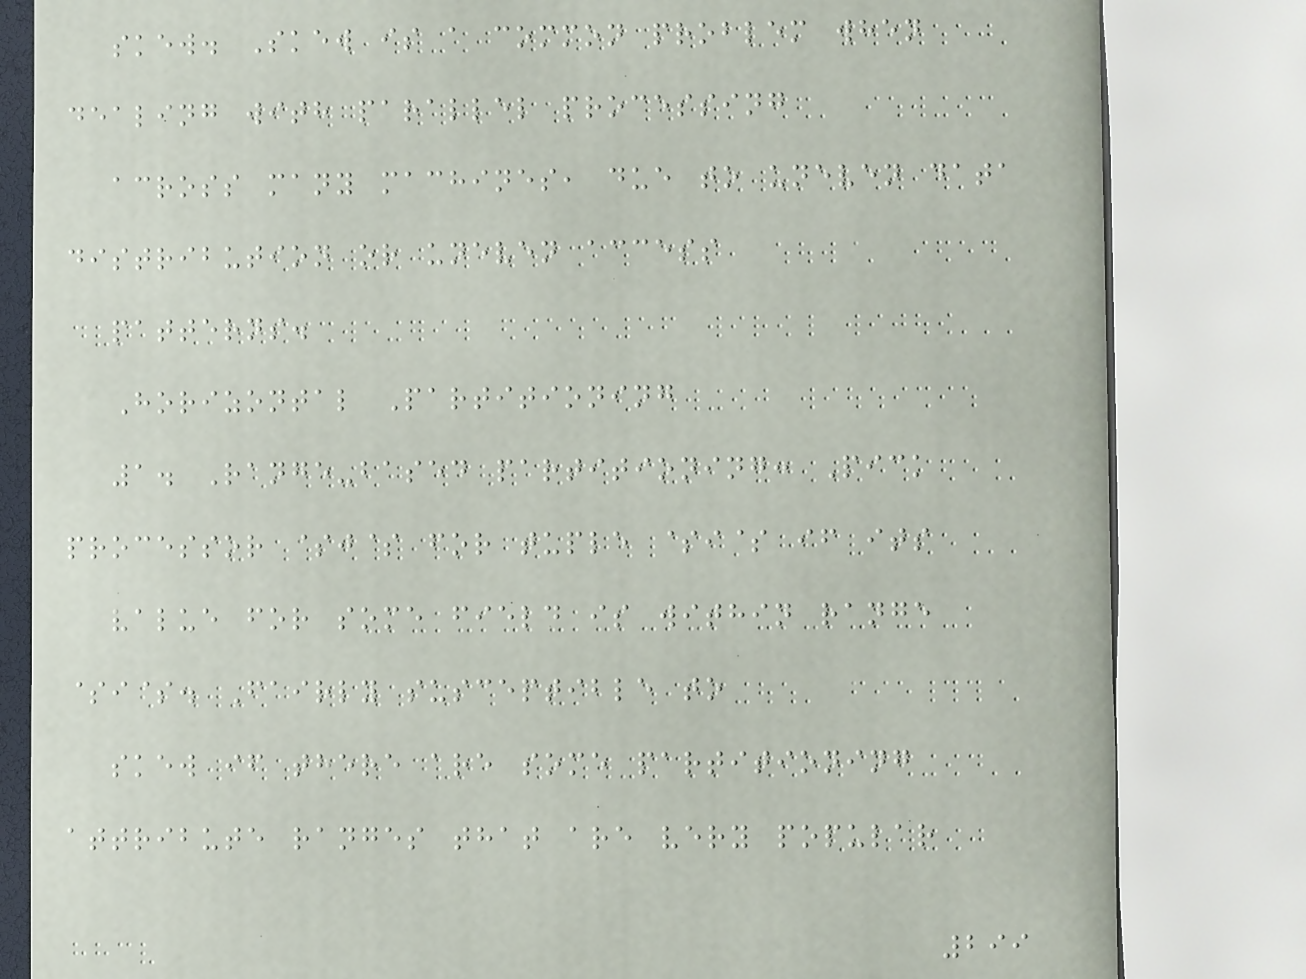skew. Skew is a common problem when
dealing with parallel processing
across many machines, due to uneven data
distribution or uneven access
patterns.
Horizontal Partitioning
1. Range-based partitioning: Pick
processor $j$ for tuple $i$ if its
value for some field is within range
$i$. Fairly susceptible to
skew if there are some partitioning
attribute ranges that are very popular
299
